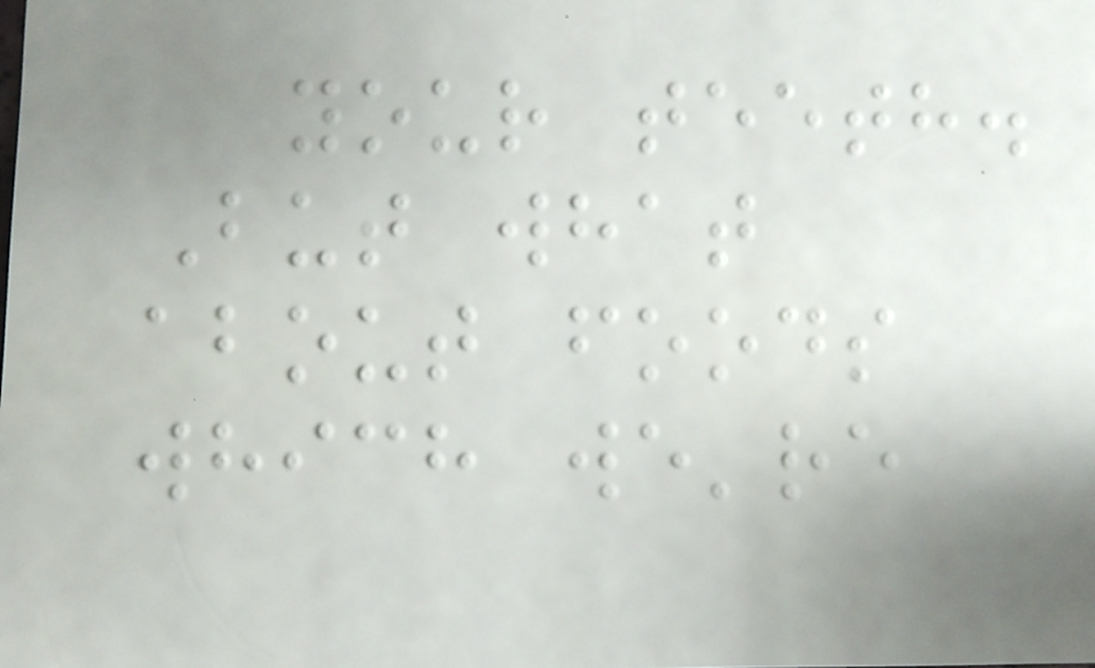your teeth.
But what
about foods
which we're
